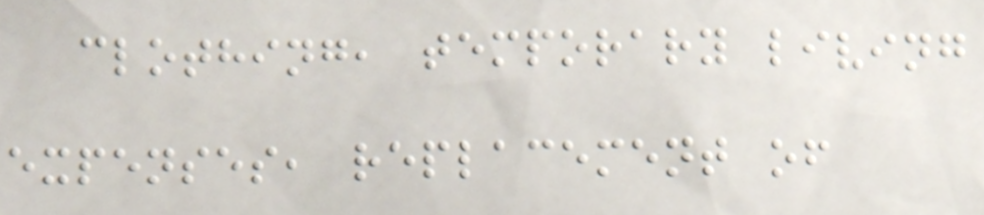clothing, temporary living
expenses, replacement of
